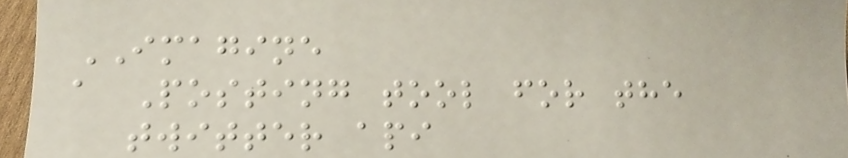IMAGINE
a Posting tool for the
twitter api
